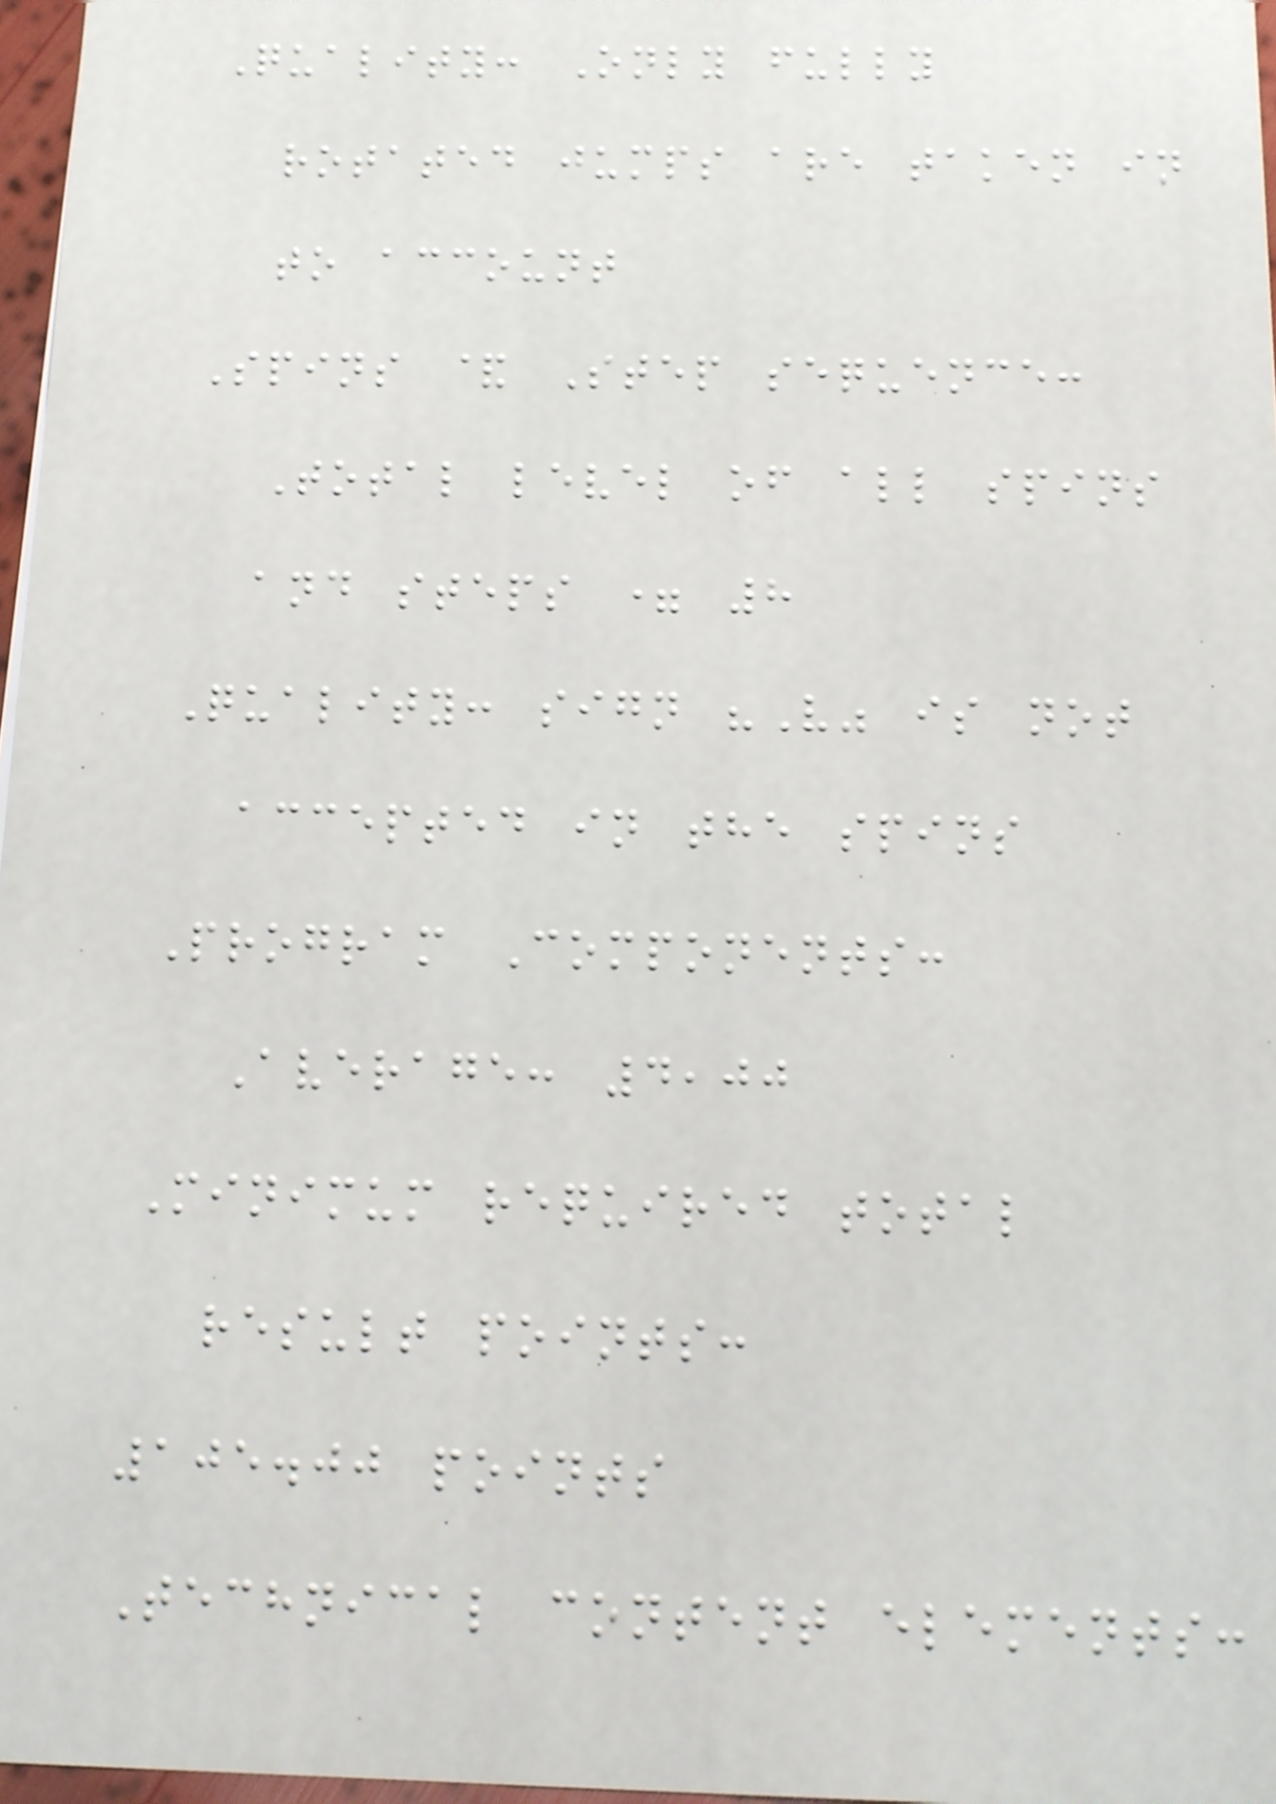Quality: Only fully
rotated jumps are taken in
to account
Spins & Step sequence:
Total level of all spins
and steps = 8
Quality: sign "V" is not
accepted in the spins
Program Components:
Average: 4,00
Minimum required total
result points:
105.00 points
Technical content elements:
